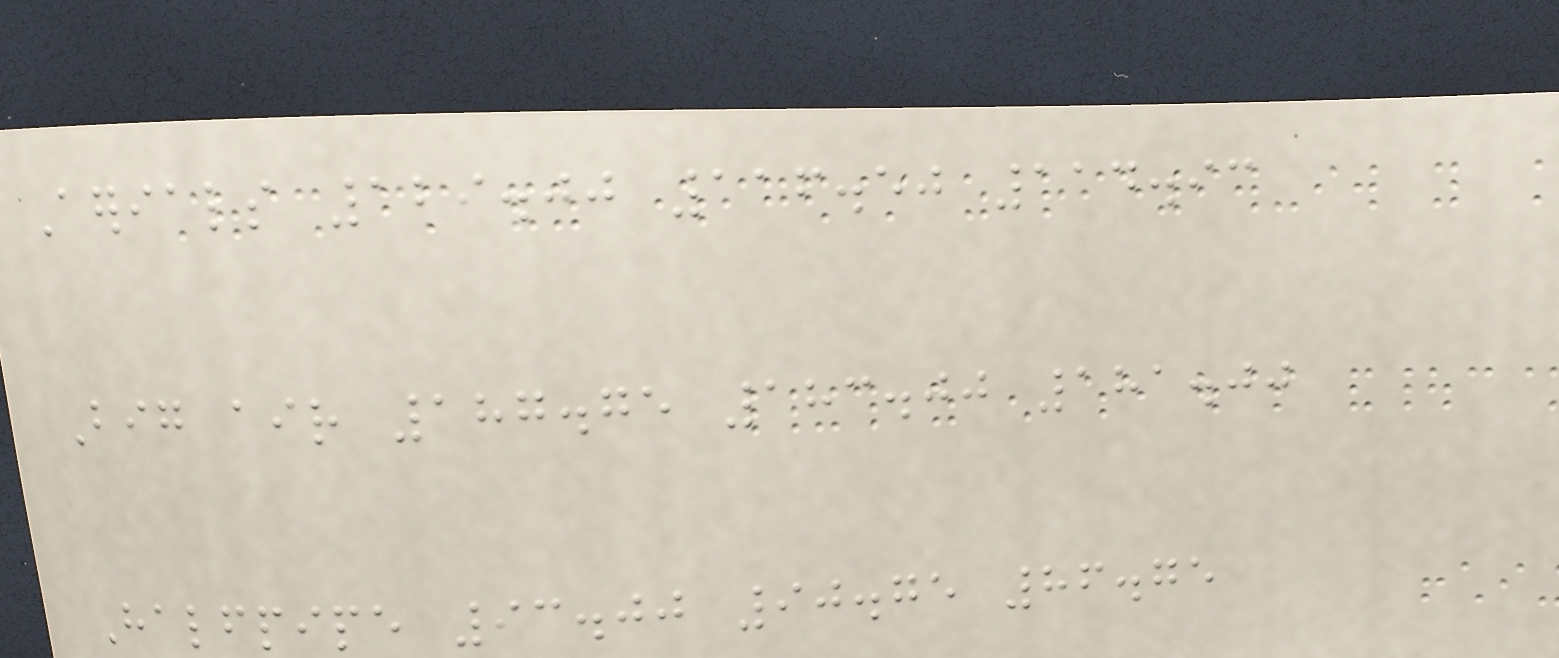Aerials 129.00 116.50 114.93
Big air 187.75 183.00 181.00
Halfpipe 93.00 90.75 86.75
